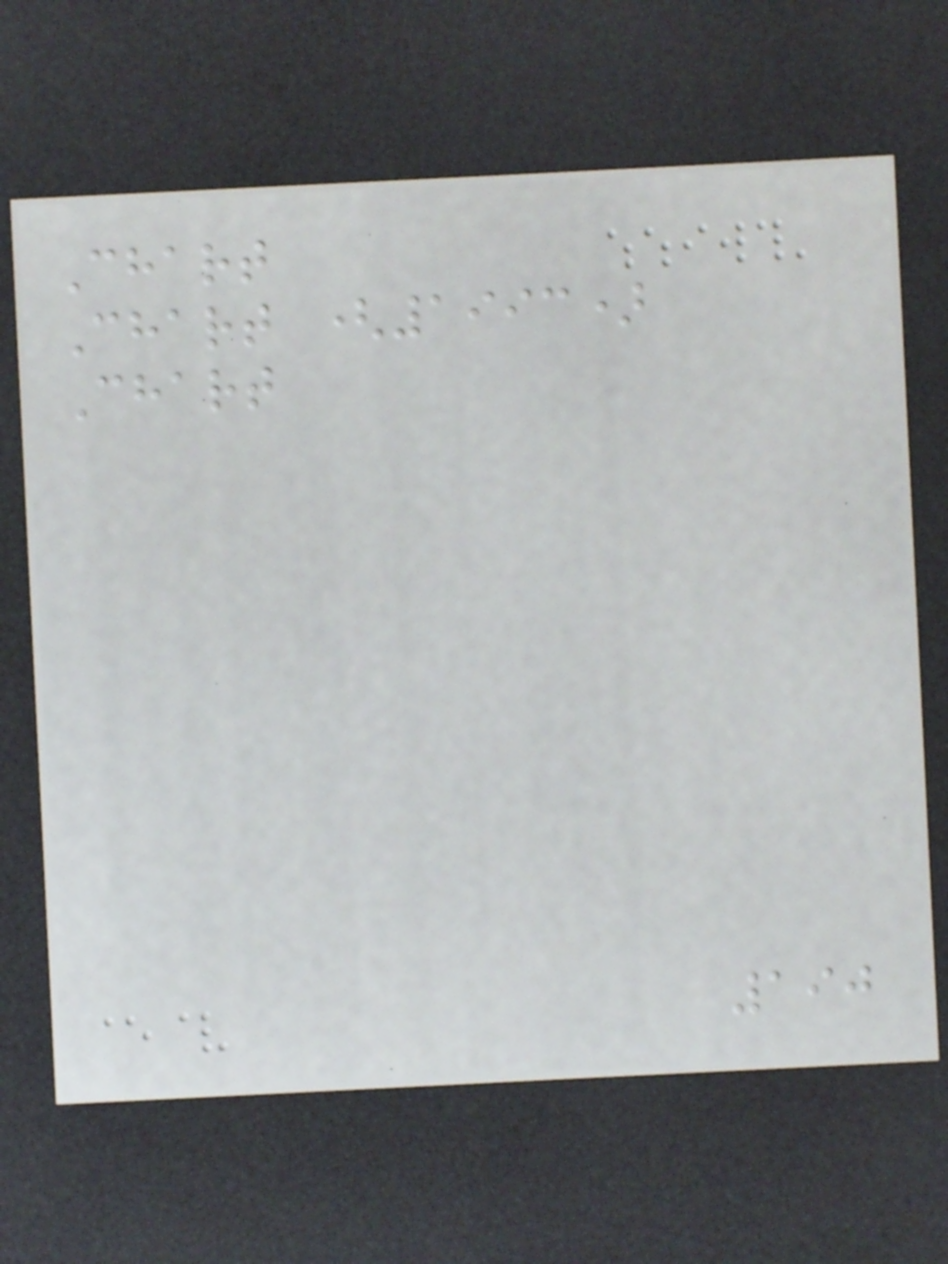Chart
Chart (1993)
Chart
190
